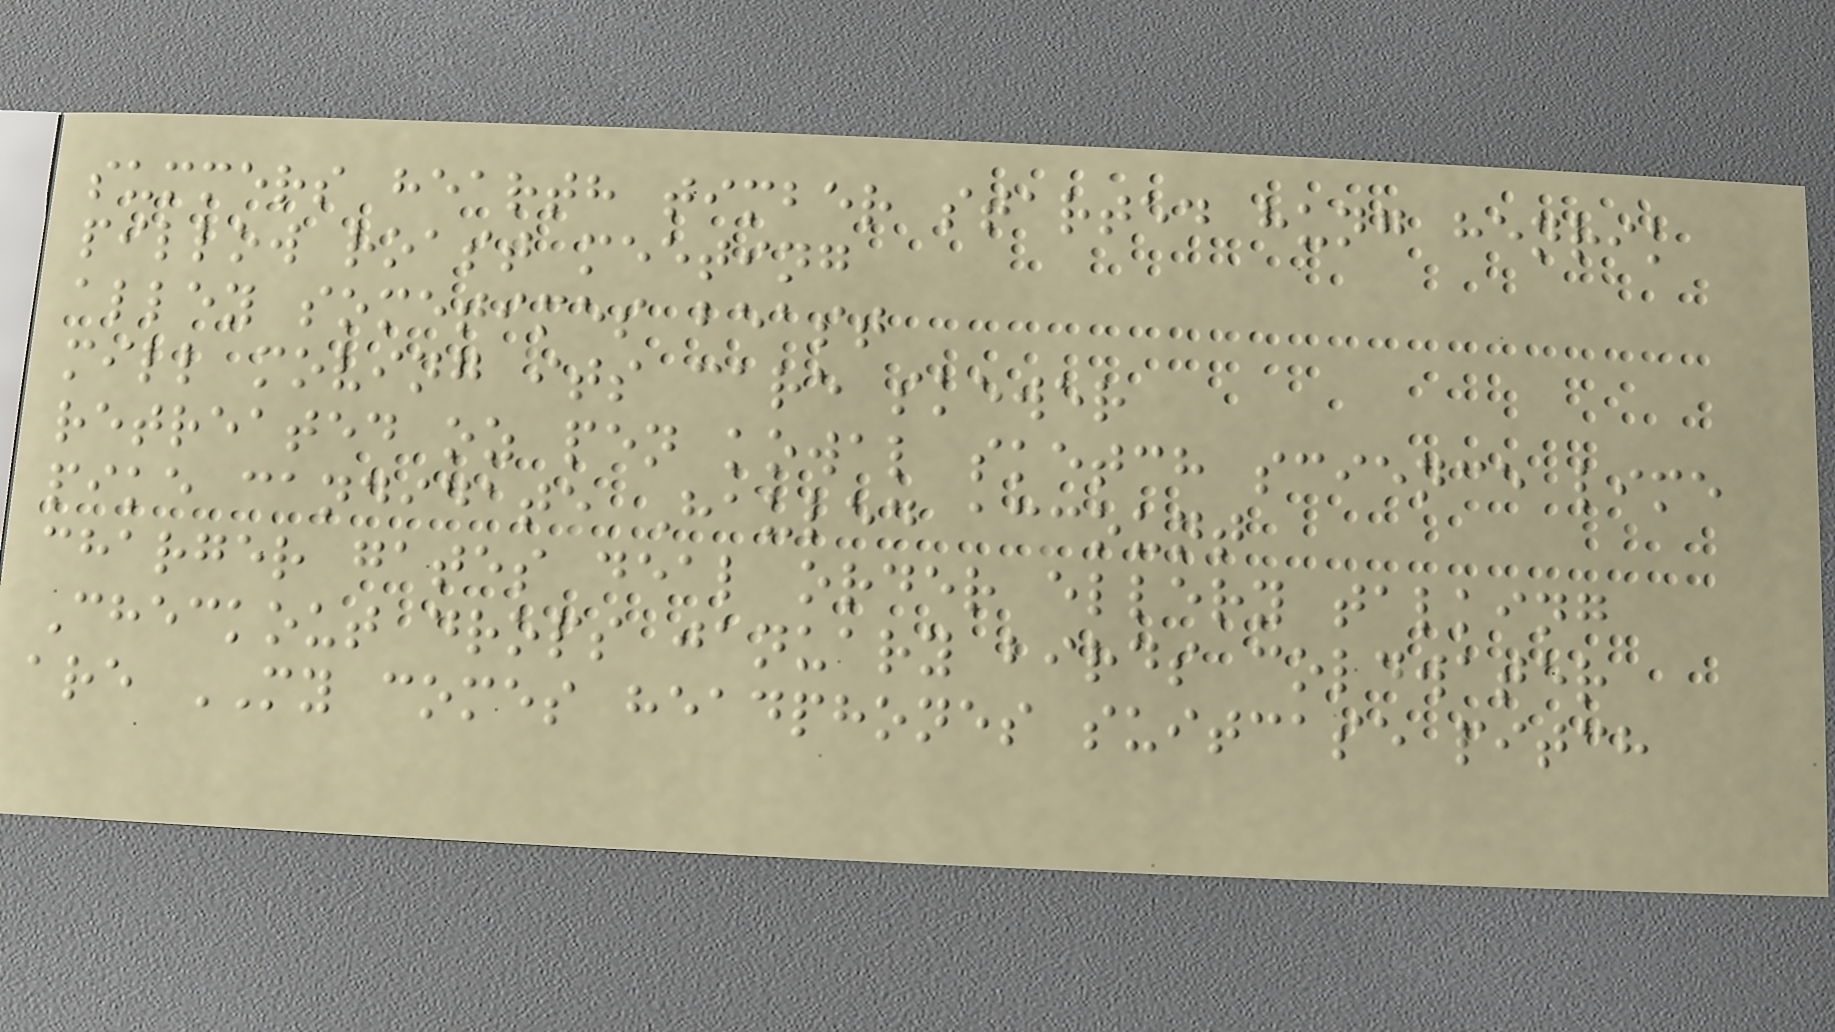summers hearth timber started hung henrik
pillow roast meeting
alley sometimes beast
mill moving its care skewer
retreated oz pen kowal sketch science lime
pike candidate Hauled account
charger gates deal order ellery talking
Checkout drops january birds coldwater
are MY comes headphones suitcase pitch
